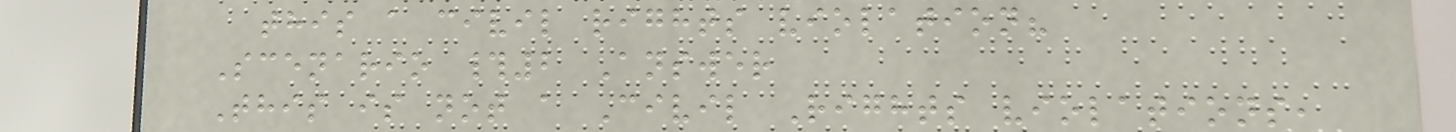this a civil rights violation?
Scenario #2 Answer
This is not a Civil Rights violations,
